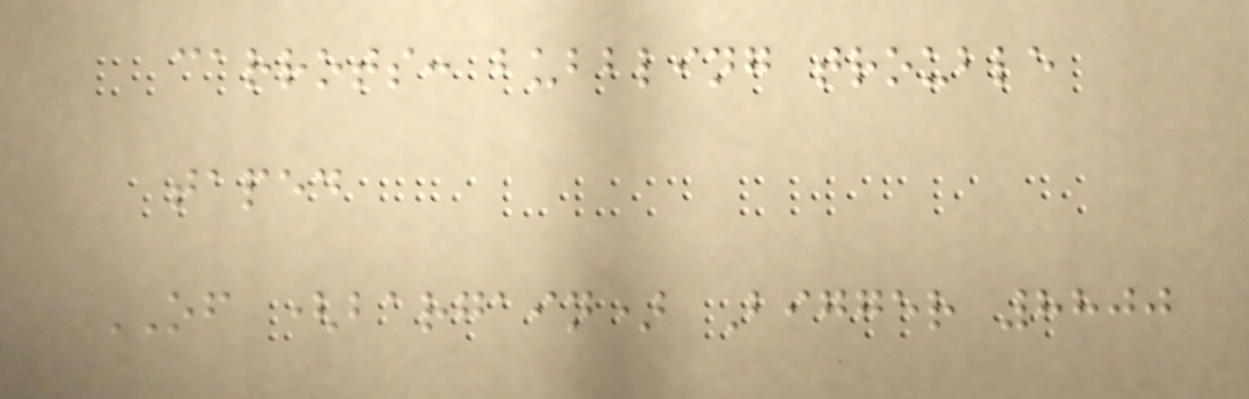carrots: bubbling trouble
taped
OF (bargain) Bigger 8800
